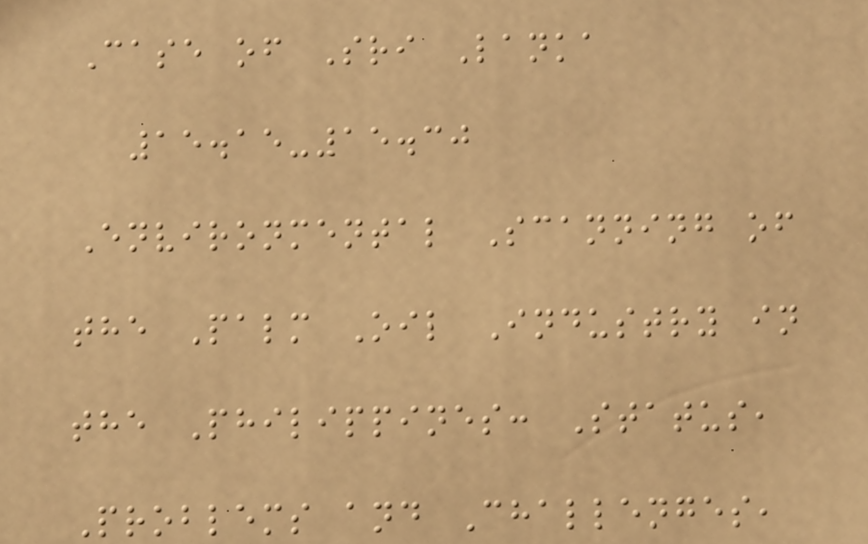Case of Sri Lanka
15.15-15.30
Environmental Scanning of
the Palm Oil Industry in
the Philippines: Status,
Problems and Challenges,
